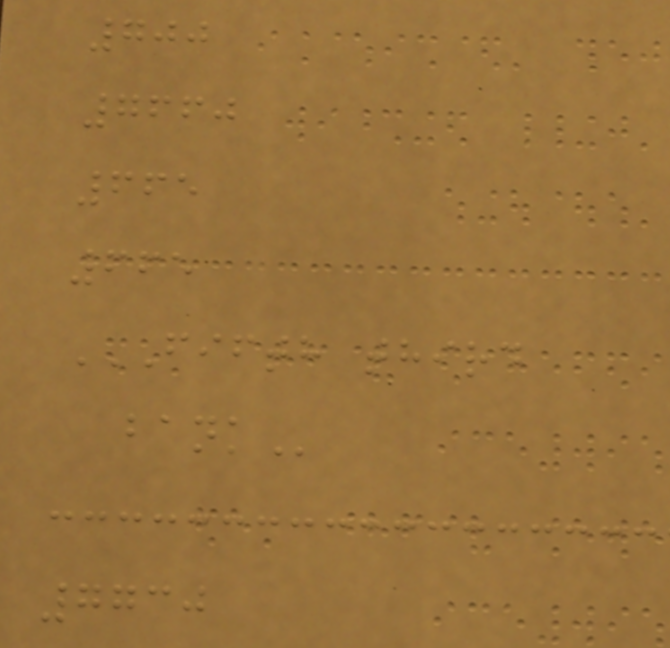700
7660
665
665
FIFTH THIRD
BANK
7730
